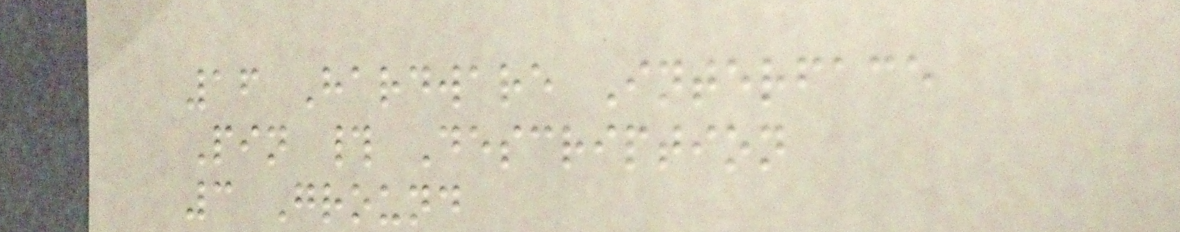16 Hardware Interface
Pin # Description
3 Ground
